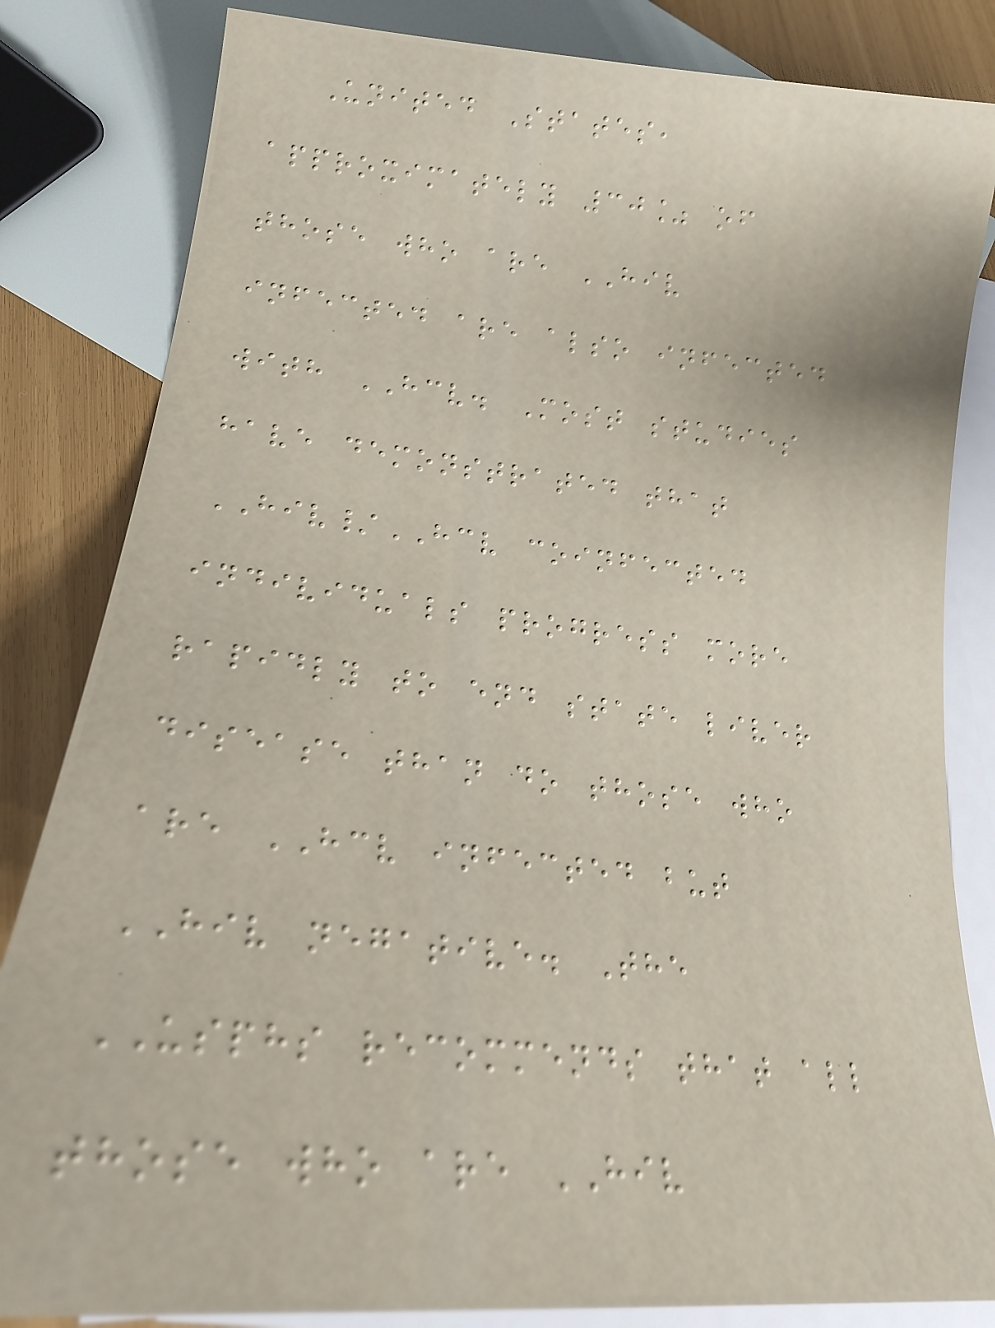United States,
approximately 30% of
those who are HIV
infected are also infected
with HCV. Most studies
have demonstrated that
HIV/HCV coinfected
individuals progress more
rapidly to end state liver
disease than do those who
are HCV infected but
HIV negative. The
USPHS recommends that all
those who are HIV
